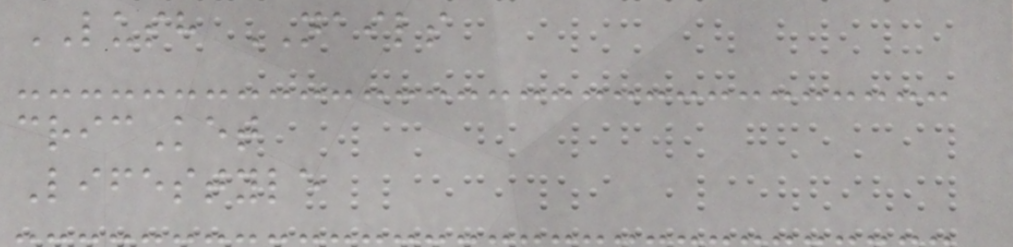LUSH NAILS
cricKet
Lifestyle
